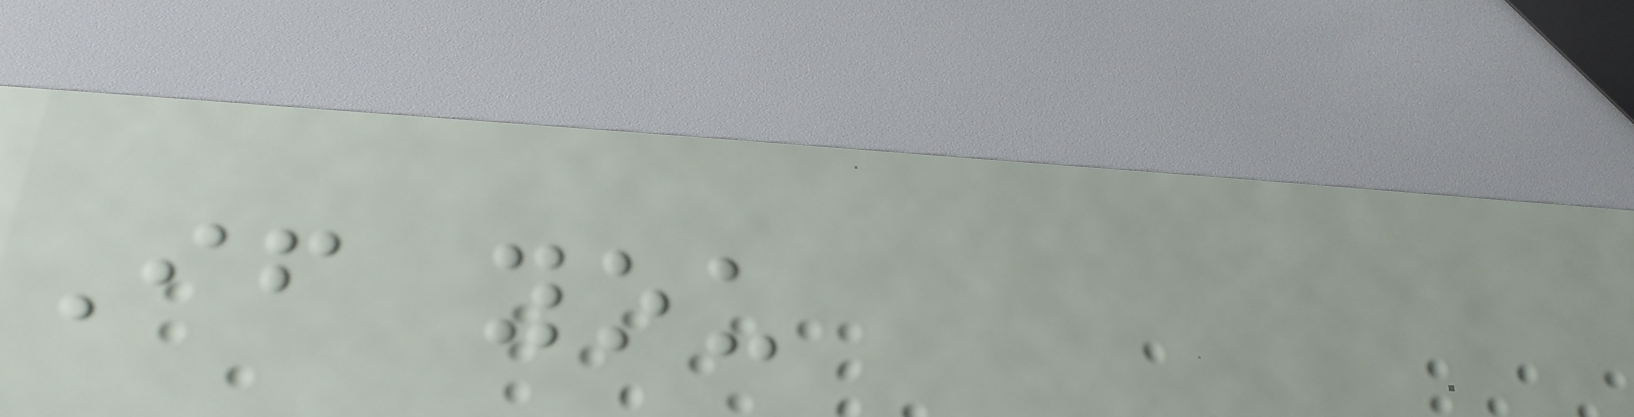If you
